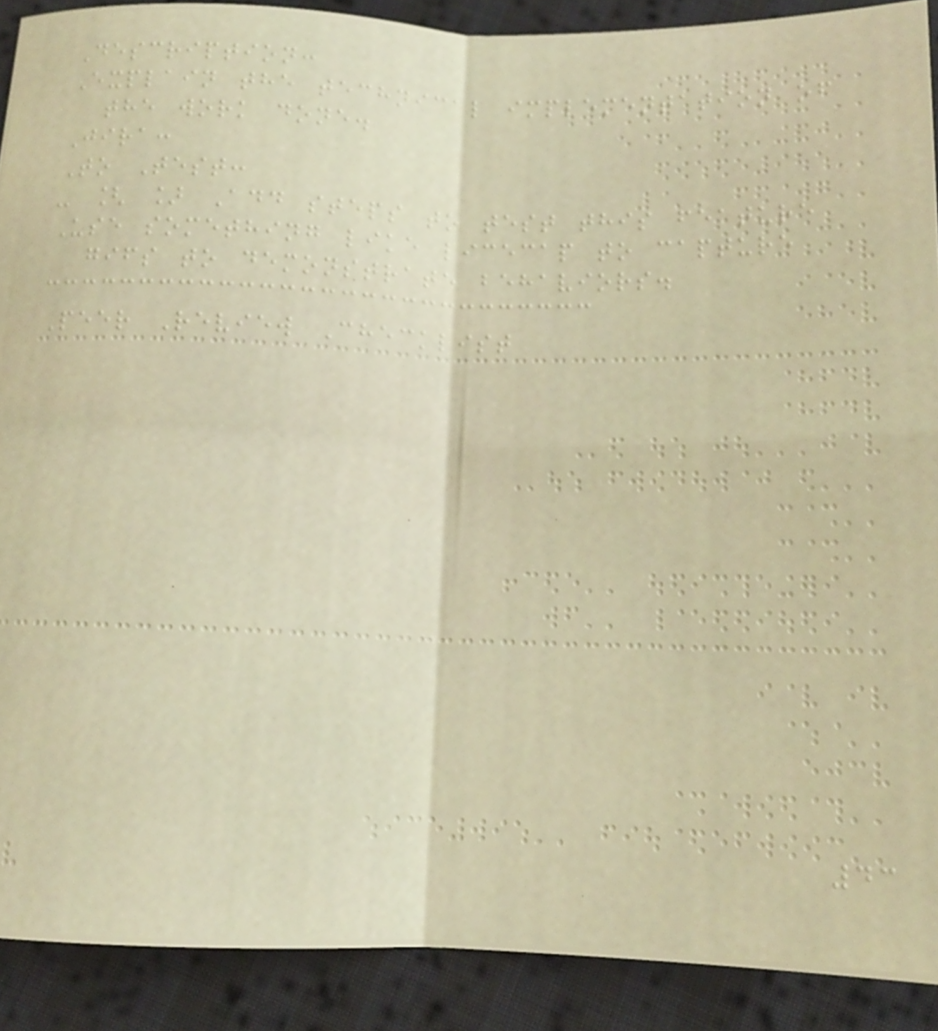Description:
Explain the technical implementation of
the work done.
Jira:
To Test:
- [ ] Add steps to test this feature
Use something like licecap to capture
gifs to demonstrate behaviors.
Peer Review Checklist
43
